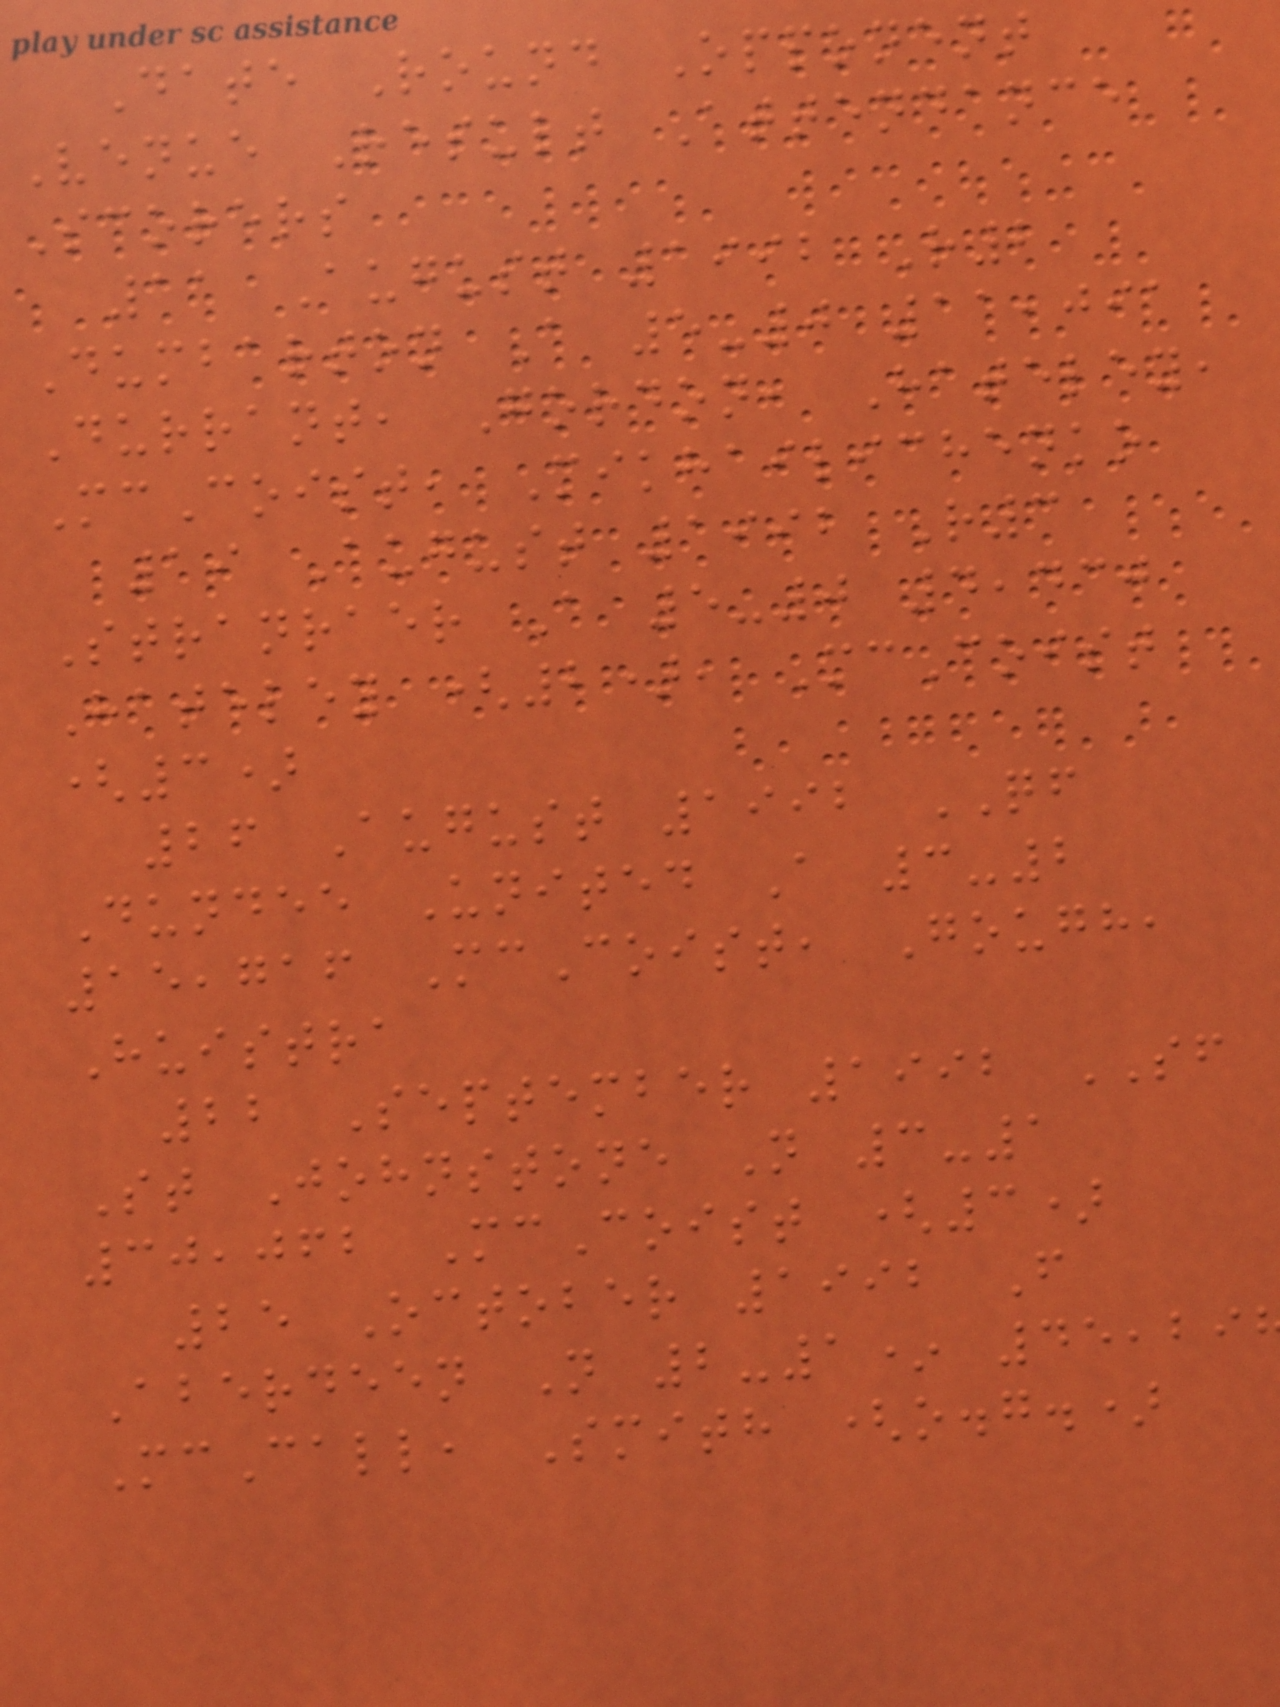Date Round Opponent
Venue Result Attendance
Scorers
11 August 1992 R2
Dumbarton A 5-0 11,091
Durrant, Gordon, Hateley,
McCoist, Mikhailichenko
19 August 1992 R3
Stranraer A 5-0 4,430
Hateley (2), McCoist
(3)
26 August 1992 QF
Dundee United A 3-2
15,716 McCoist, Gough,
Huistra
22 September 1992 SF
St Johnstone N 3-1
30,062 McCoist (3)
25 October 1992 F
Aberdeen N 2-1* 45,29
McCall, Smith (o.g.)
